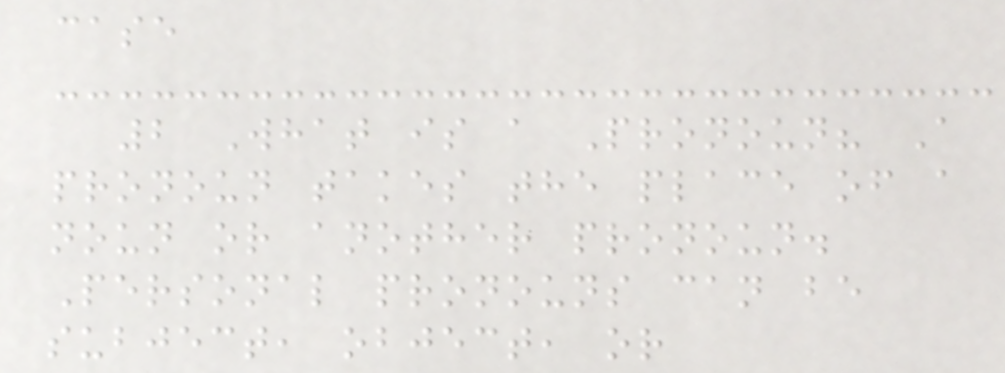case
2 What is a Pronoun? A
pronoun takes the place of a
noun or another pronoun.
Personal pronouns can be
subject, object, or
